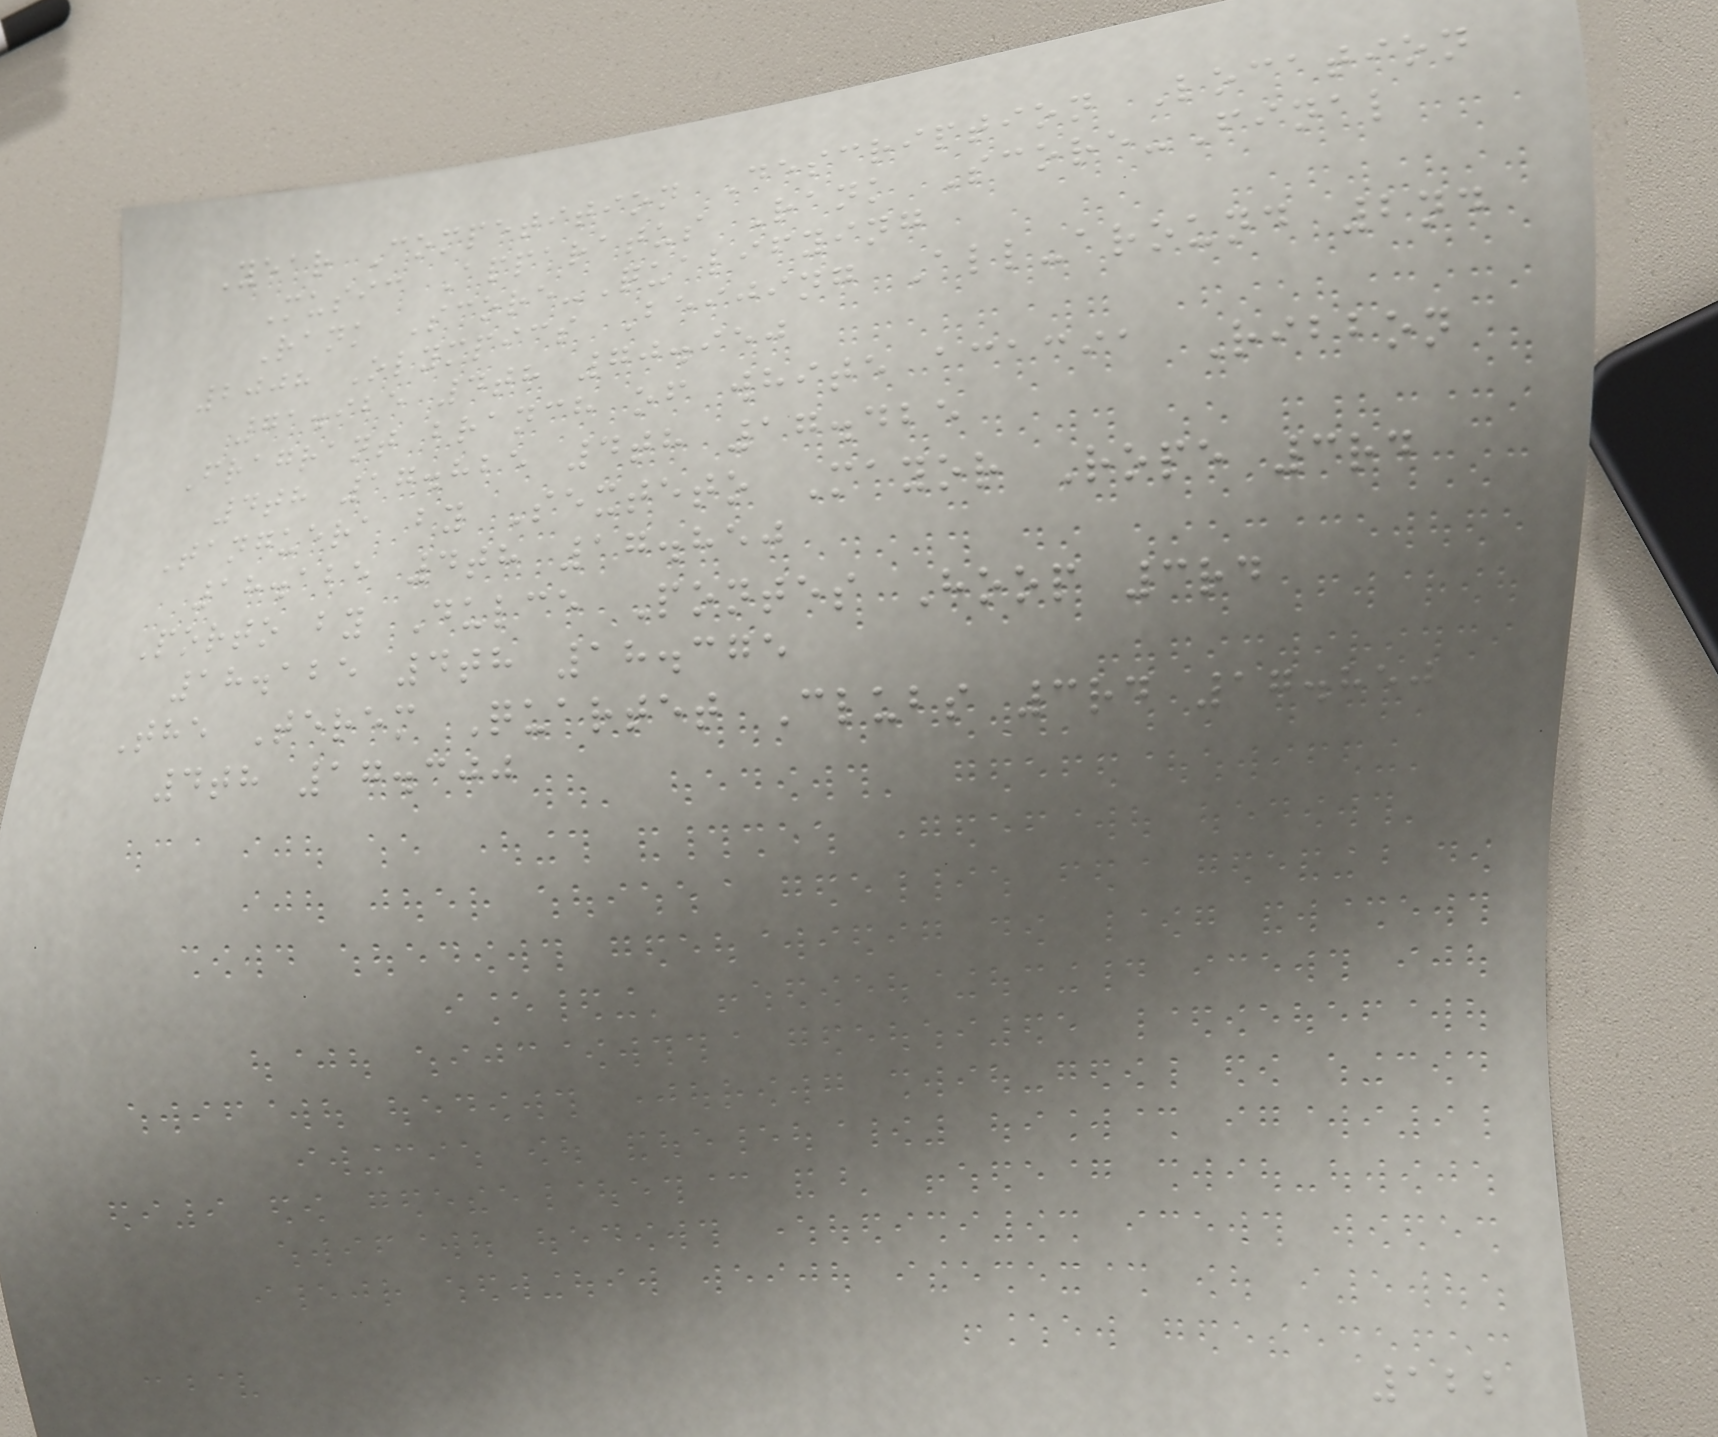Year Competition Description Location
Music Apparatus Rank Score-Final
Rank Score-Qualifying
2008 Olympics Beijing All-around 2nd
71.925 4th 70.950
Fragrant branch of white acacia Ribbon
4th 17.825 4th 17.425
Tanguera by Sexteto Mayor Rope 3rd
18.125 4th 17.850
Porto by Dulce Pontes Hoop 3rd
18.125 4th 18.375
The Terem Quartet Clubs 3rd 17.850
4th 17.300
122
